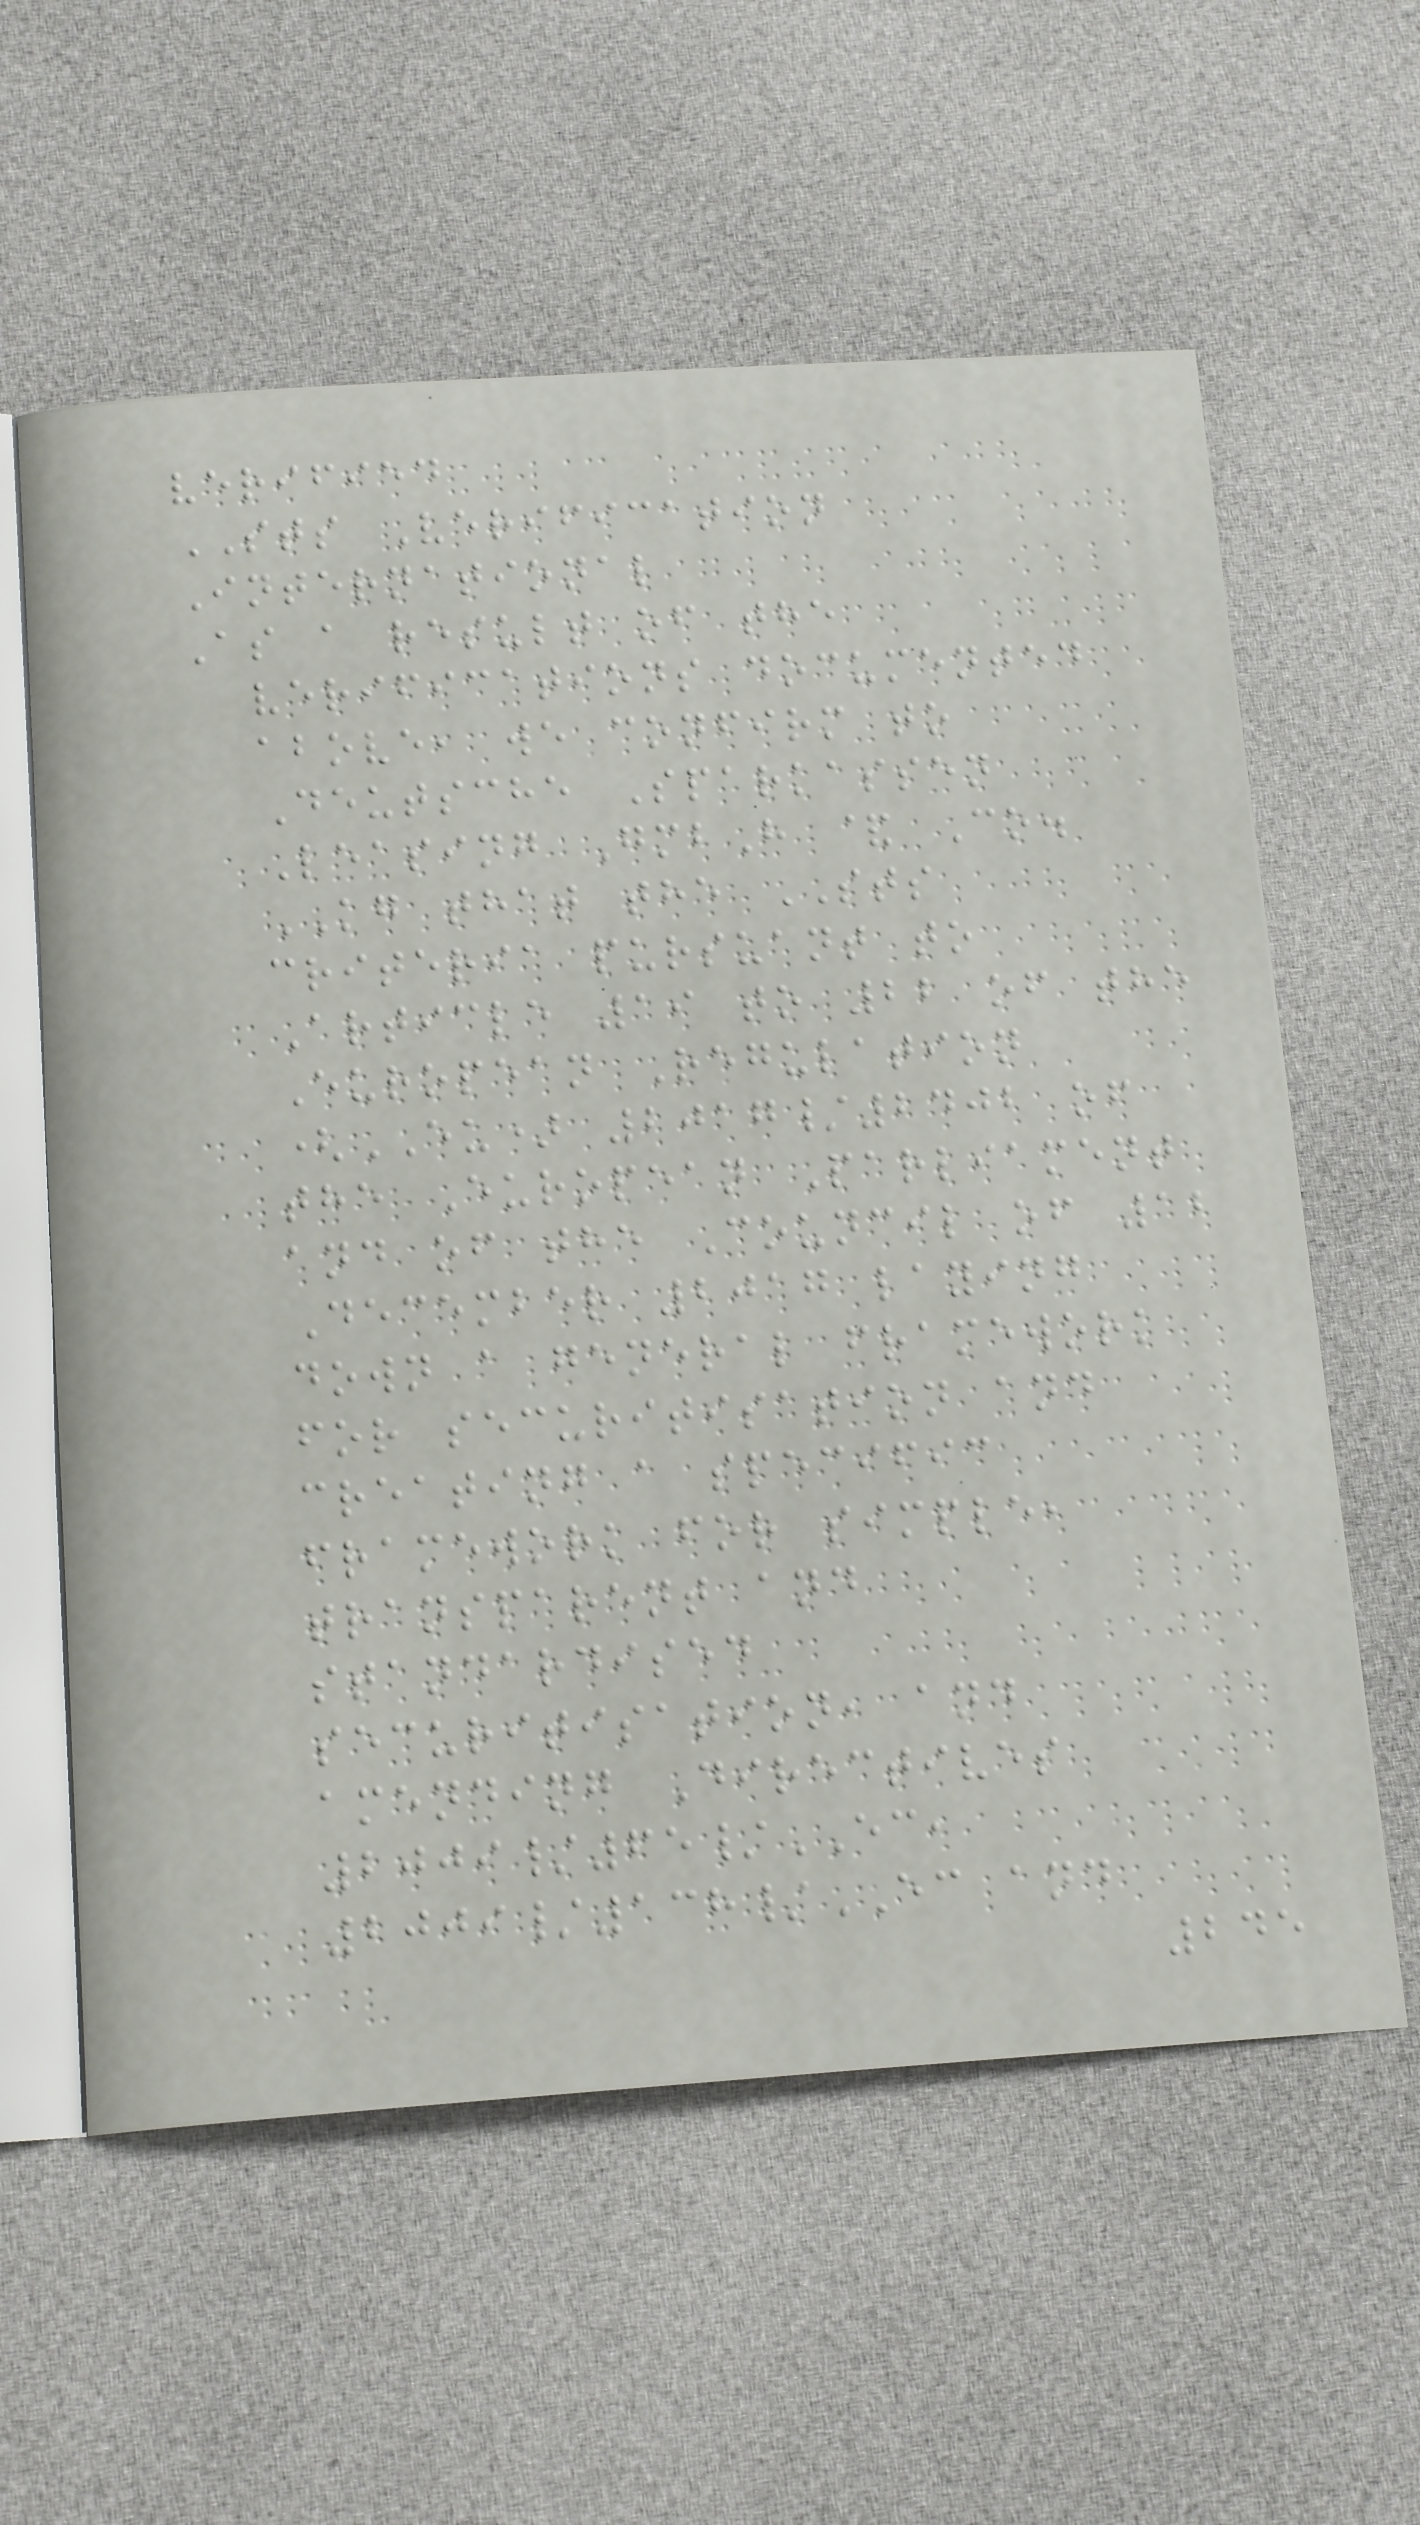verified
STS Verification
International
As a result of the
verifications documented
above, we confirm to
Deutsche Sparkassen
Leasing GmbH & Co.
KG that the STS
criteria pursuant to
Article 19 to 22 of the
European Regulation
(EU) 2017/2402 of
the European Parliament
and of the Council of 12
December 2017 laying
down a general framework
for securitisation and
creating a specific
framework for simple,
transparent and
standardised
securitisation, and
amending Directives
2009/65/EC,
2009/138/EC and
245
